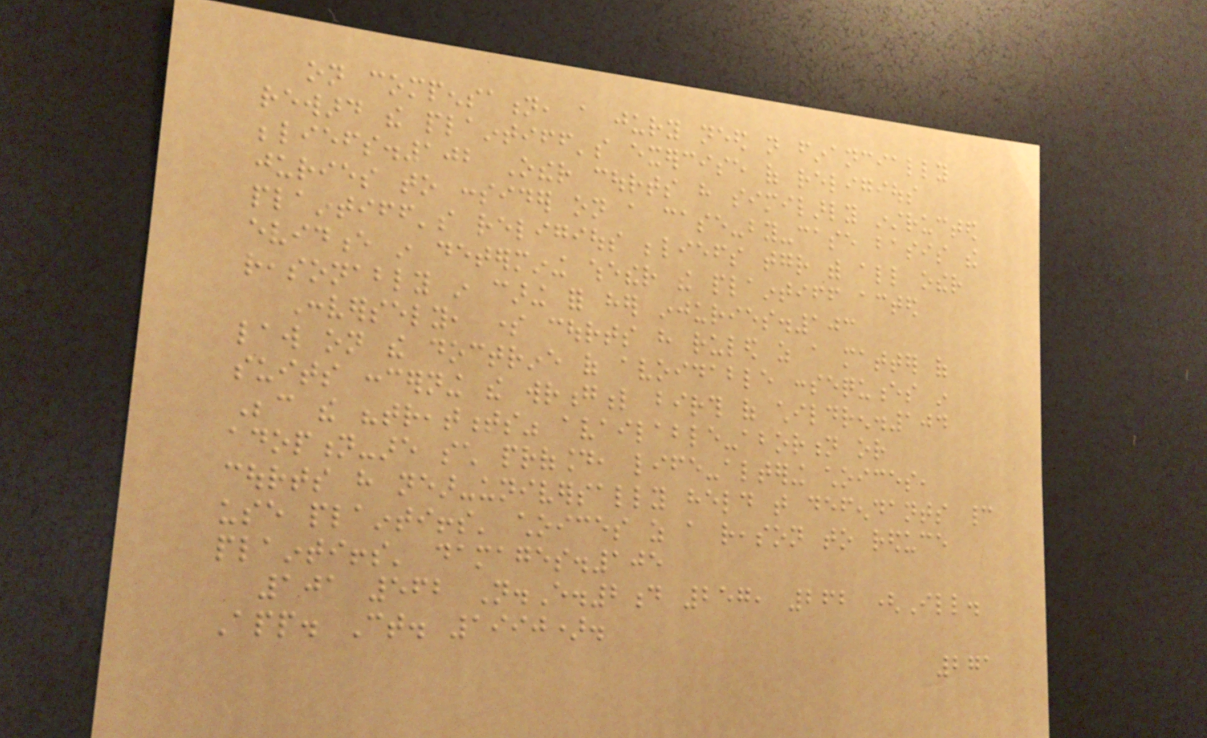on compensation, a jury need not financially
reward the plaintiff's exercise of religious
beliefs.102 Other courts have similarly instructed
juries to consider on a case-by-case basis the
plaintiff's religious beliefs together with all other
evidence in determining whether the plaintiff acted
reasonably in caring for her injuries.103
Conversely, some courts have ruled as a matter of
law on the doctrine of avoidable consequences in
suits concerning the wrongful birth of children.104
Because the "treatments" available-abortion or
adoption-are such profound, life-altering choices,
courts have near-universally held that defendants cannot
use plaintiffs' choices as a reason to reduce
plaintiffs' damages.105
101 562 N.E.2d 257, 262 (Ill.
App. Ct. 1990).
271
